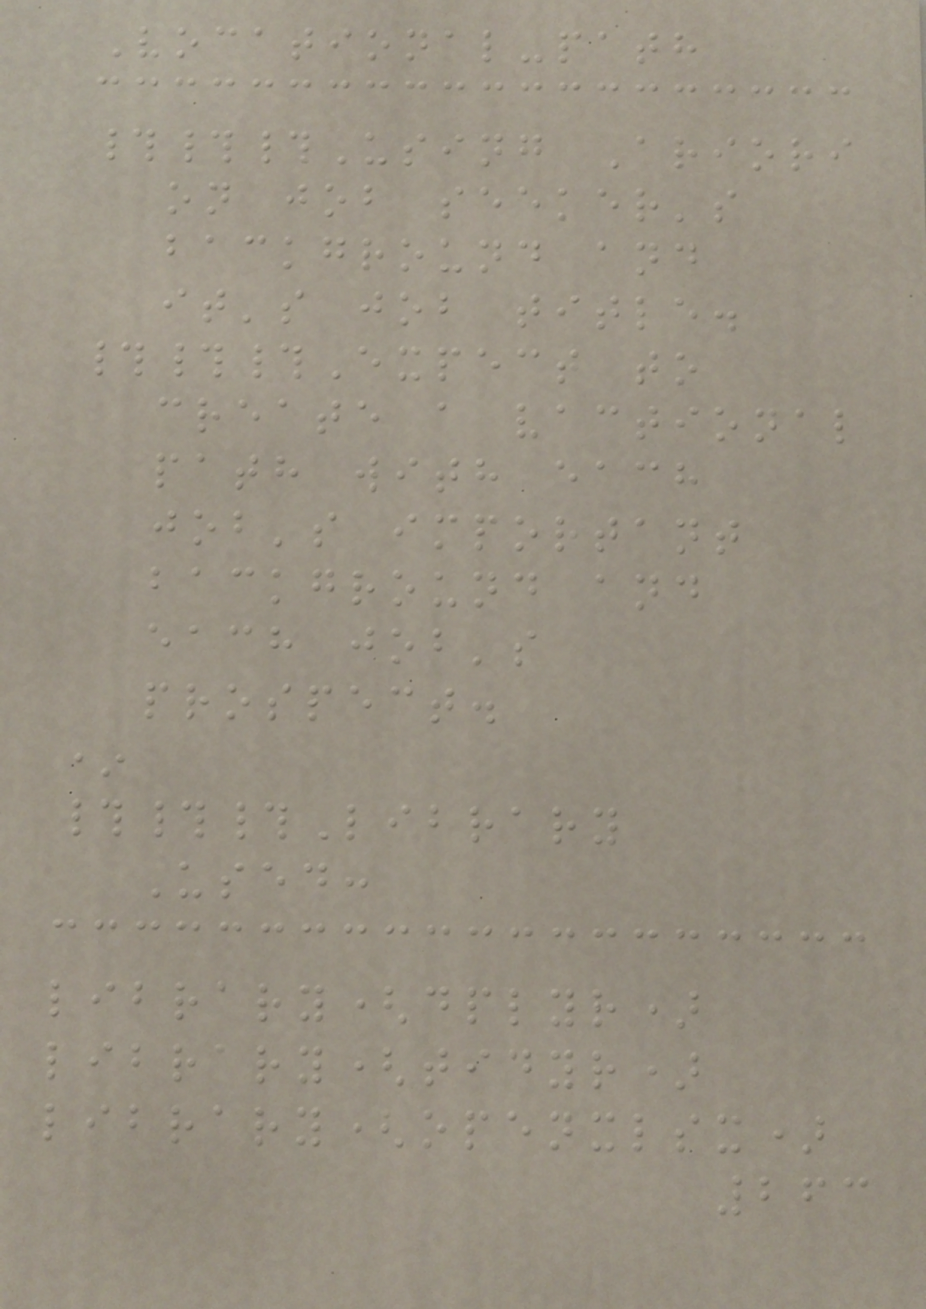Vocational-path
###Using Ariori
on job seeker's
background and
it's job title.
###Expect to
create a vactional
path with each
job's important
background and
each job's
prospect.
*
###Library
Used:
library(dplyr)
library(tidyr)
library(openxlsx)
263
